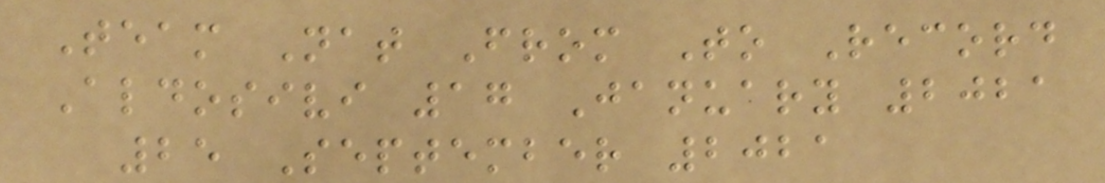Team Nat From To Record
Aldosivi 17 January 2021
25 September 2021
